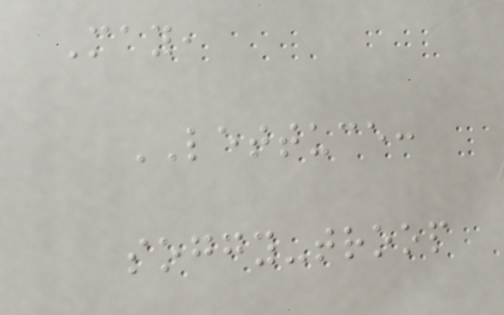May,
LETTUCE:
soggy-troop
